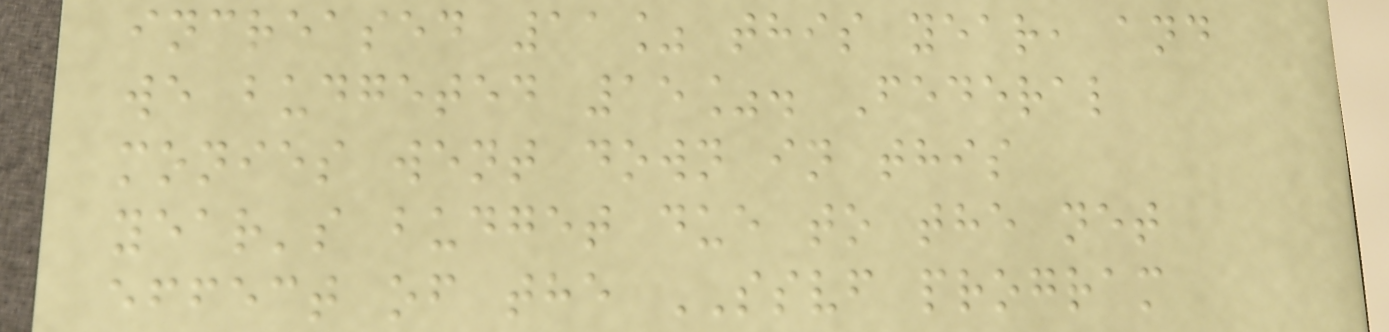increased 11% this year, and
we budgeted 15%. Federal
monies went down in this
year's budget due to the net
effect of the SSVF program
